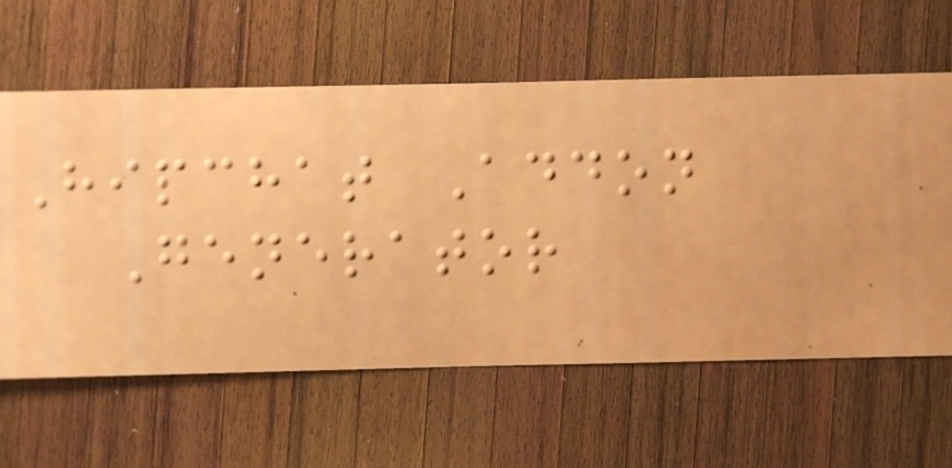Hipchat Addon
Generator
